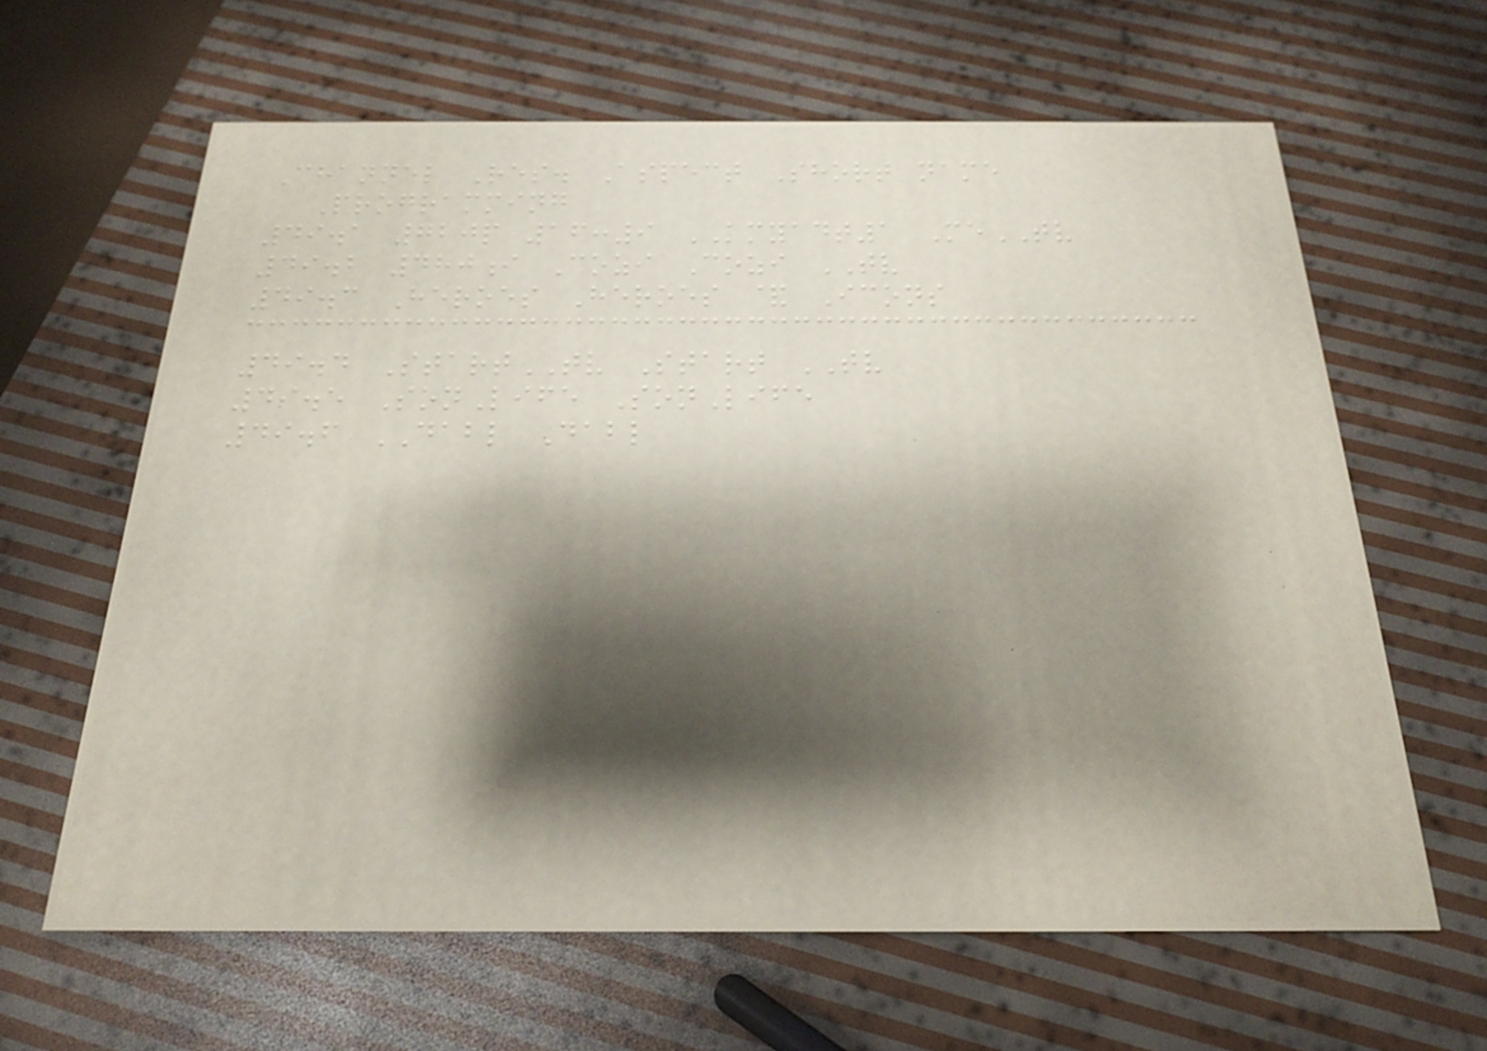Channel Res. Aspect Short name
Programming
49.1 720p 16:9 KMYADT1 MeTV
49.2 480i Cozi Cozi TV
49.3 Heroes Heroes & Icons
49.4 StartTV Start TV
49.5 SonLife SonLife
49.6 DABL Dabl
